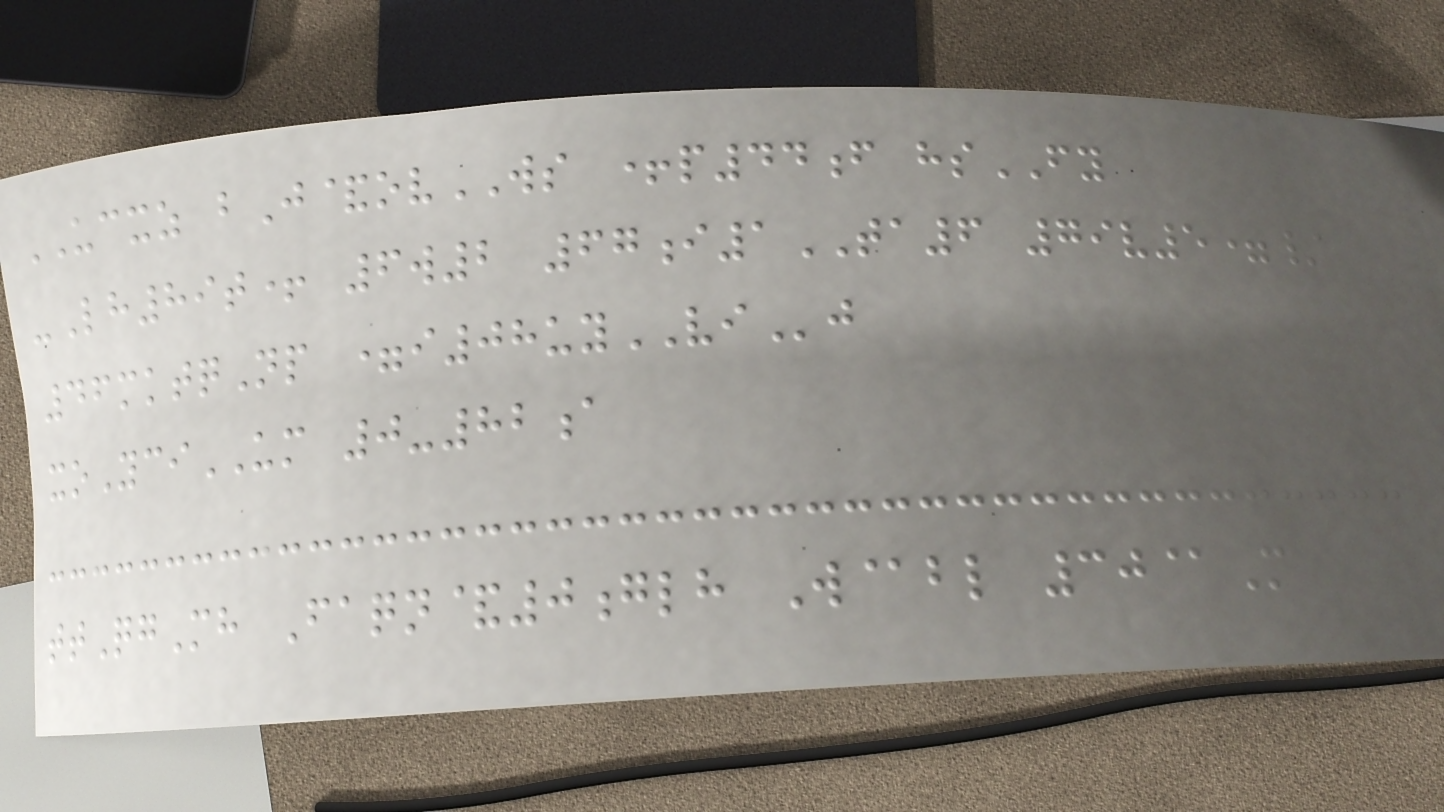UCXZ bJ&ovWS +p44f hsFY
-Lh89t+ 6w2 67i1TA6 79v5=/
46mktqNp =i08uyVIj
xoYciUM 0-82a
ttQgMh Faqn&0glh W@bl 30@M
